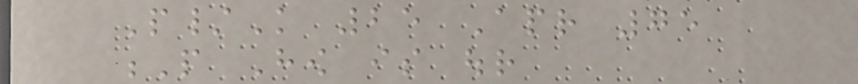P/K 25 Apr 75
P How is our
